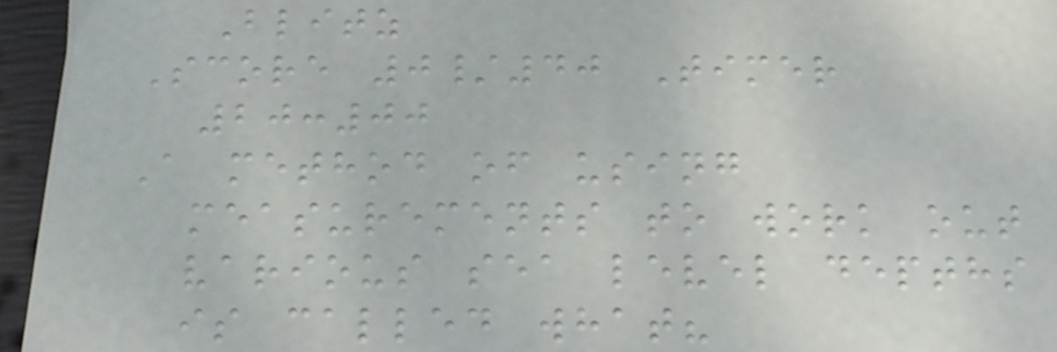Blitz
Score 0/40 Timer
20:00
A method of using
measurements to work out
various sea level depths
is called what?
